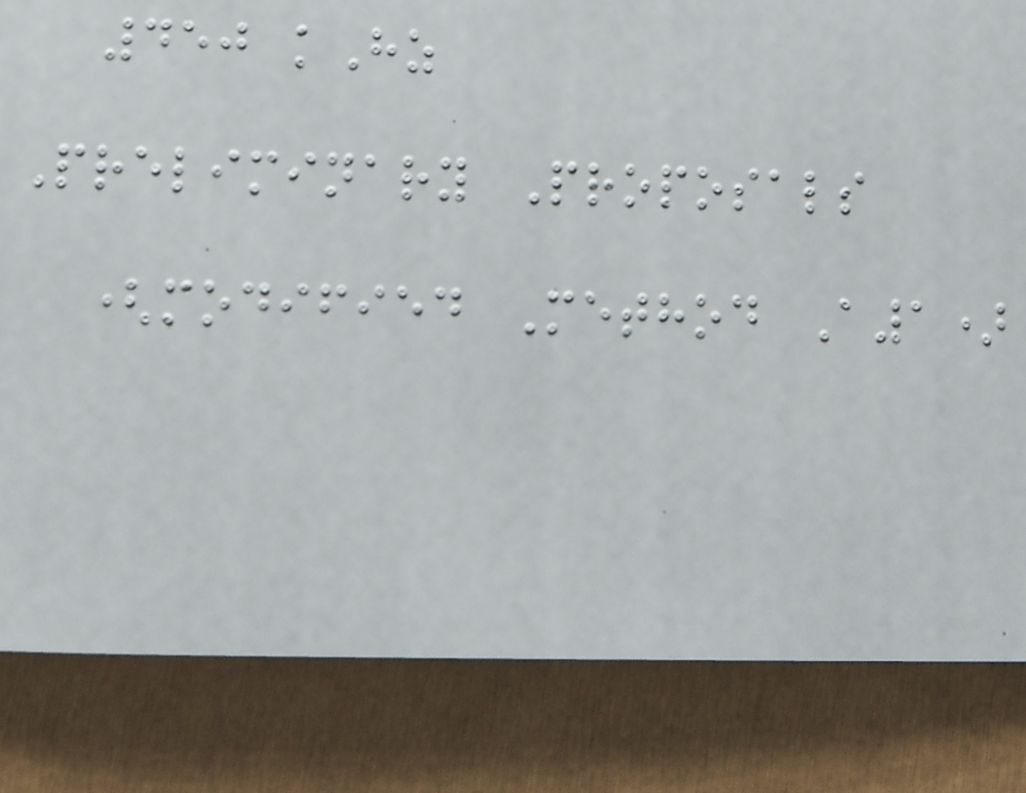450 kHz
Preliminary Proposals
(modified Method A1)
